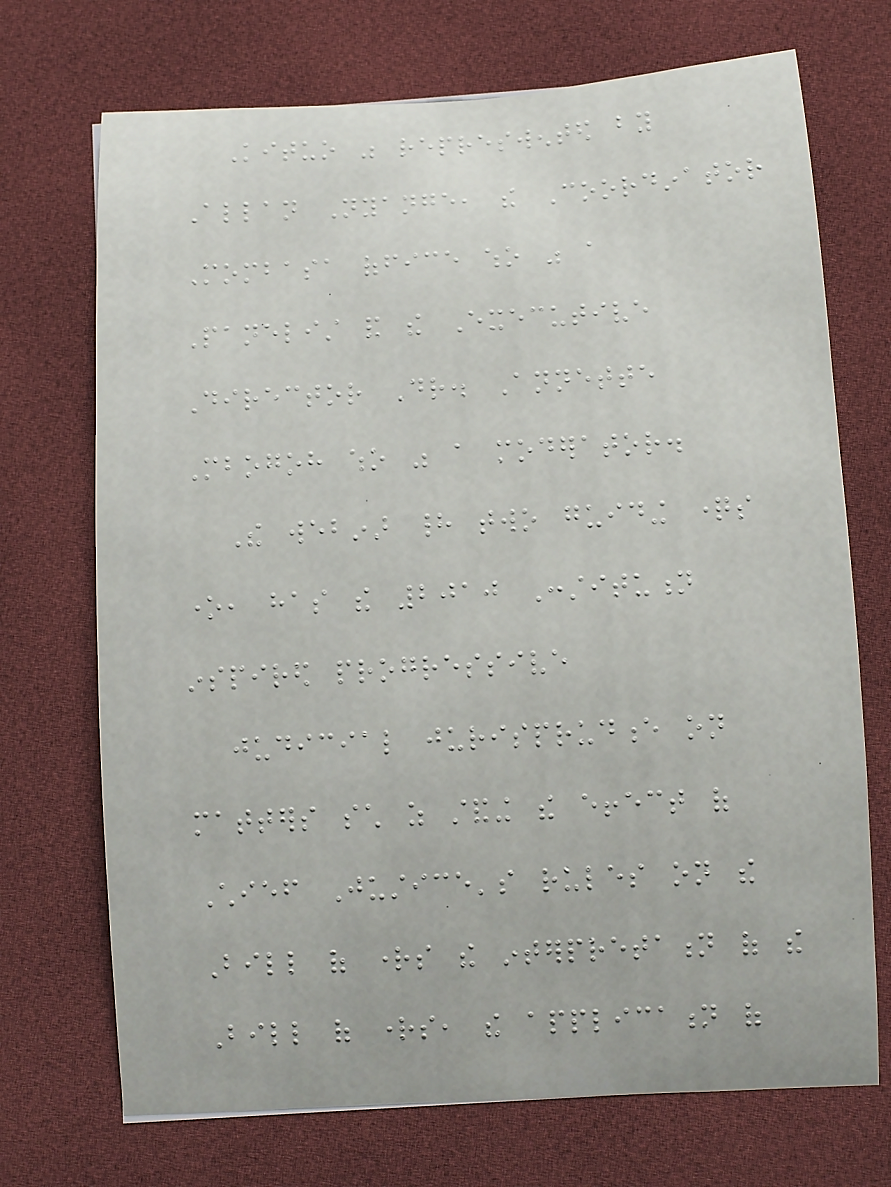Kituo was represwented by
Allan Nyange, the Coordinator
Mombasa office who was a
Panelist and the Executive
Director Dr. Annette
Mbogoh who was a moderator.
The webinar had two guiding questions
one, has the 2010 Constitution
inspired progressive
judicial jurisprudence on
matters such as standing the effect of
Chief Justice's rules on the
Bill of rights the interpretation of the
Bill of rights, the application of
